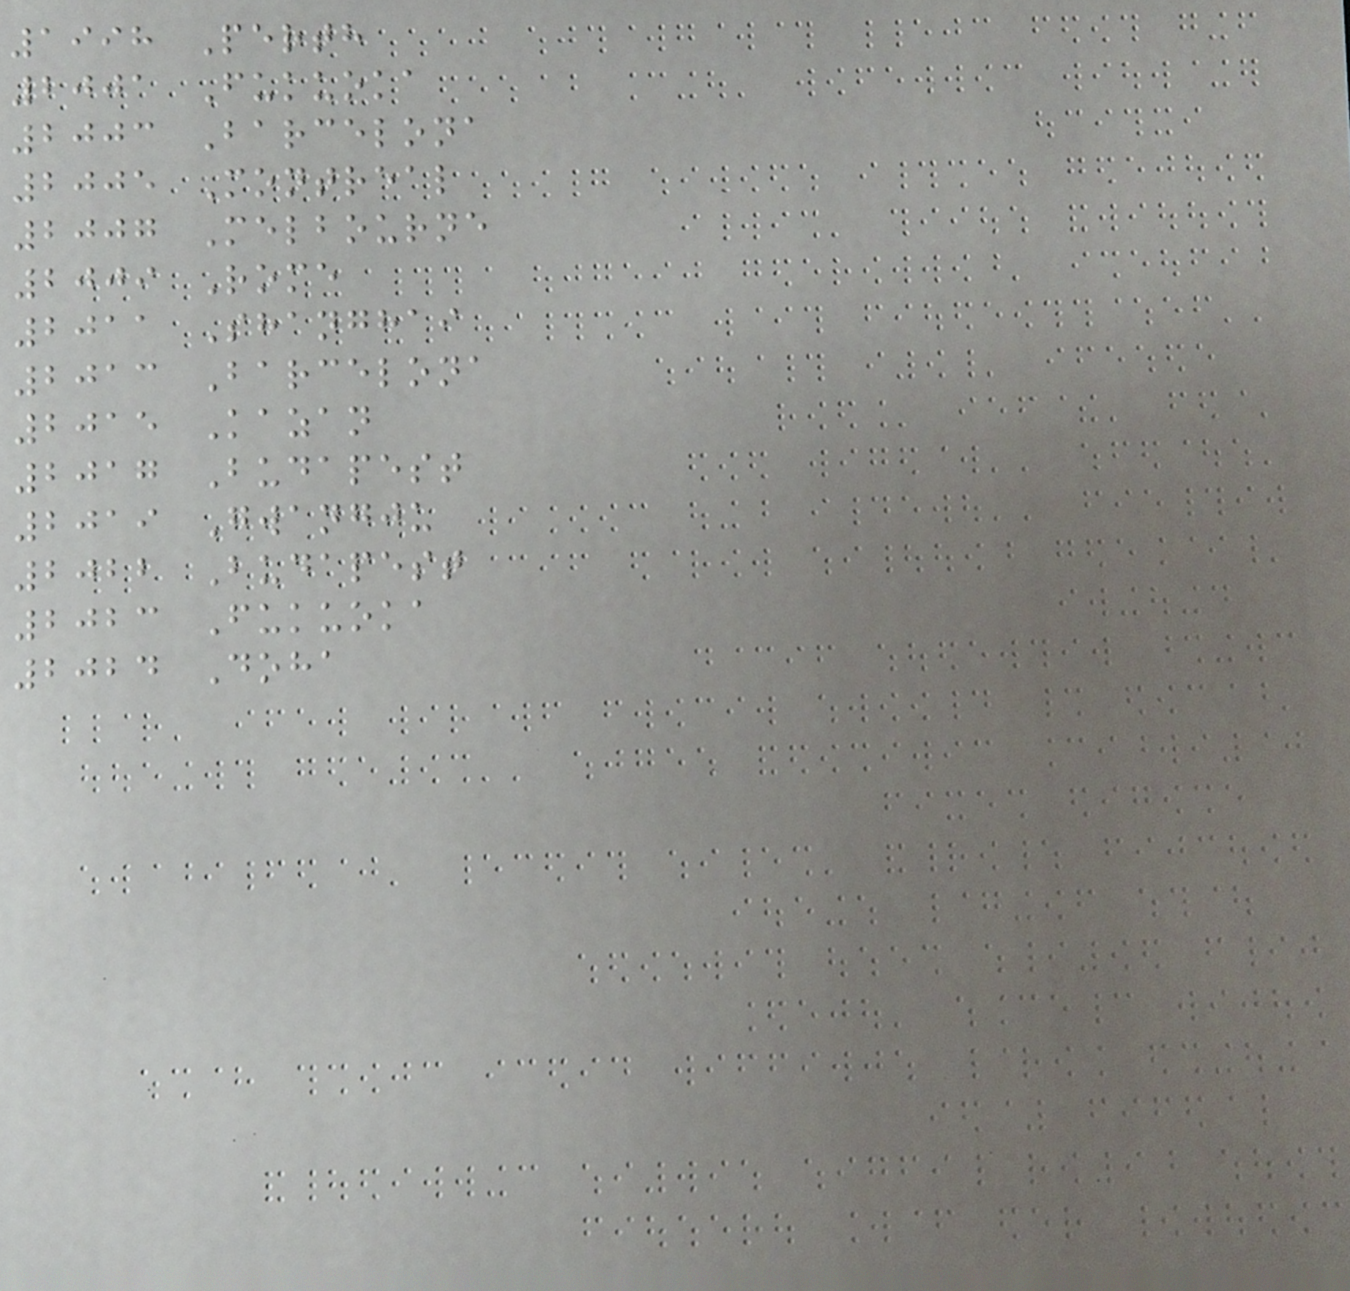1998 Perth
2001 Fukuoka
2003 Barcelona
2005 Montreal
2007 Melbourne
2009 Rome
2011 Shanghai
2013 Barcelona
2015 Kazan
2017 Budapest
2019 Gwangju
2022 Budapest
2023 Fukuoka
2024 Doha
